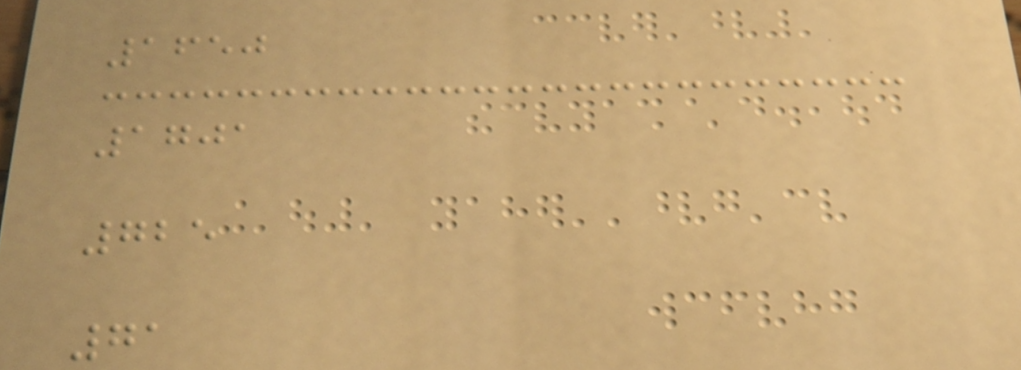1650
1701
725
71
